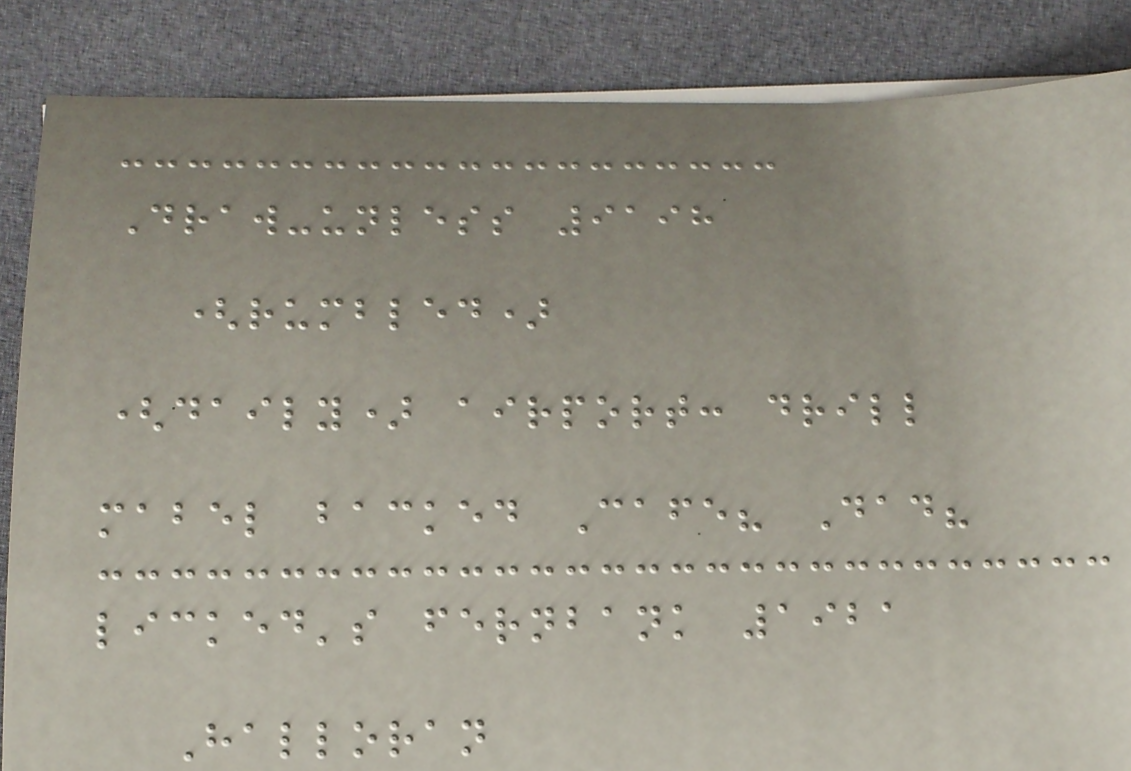Draw-unless 9198
(rumbled)
(daily) airport: drill
mabel backed Cafe? Dad?
licked's fernbank 1921
Halloran
